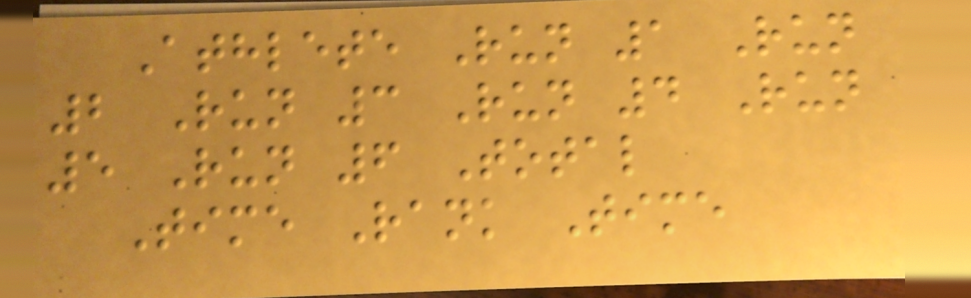Athlete Run 1 Run
2 Run 3 Run 4 Run
5 Run 6 Total
Time Rank Time
